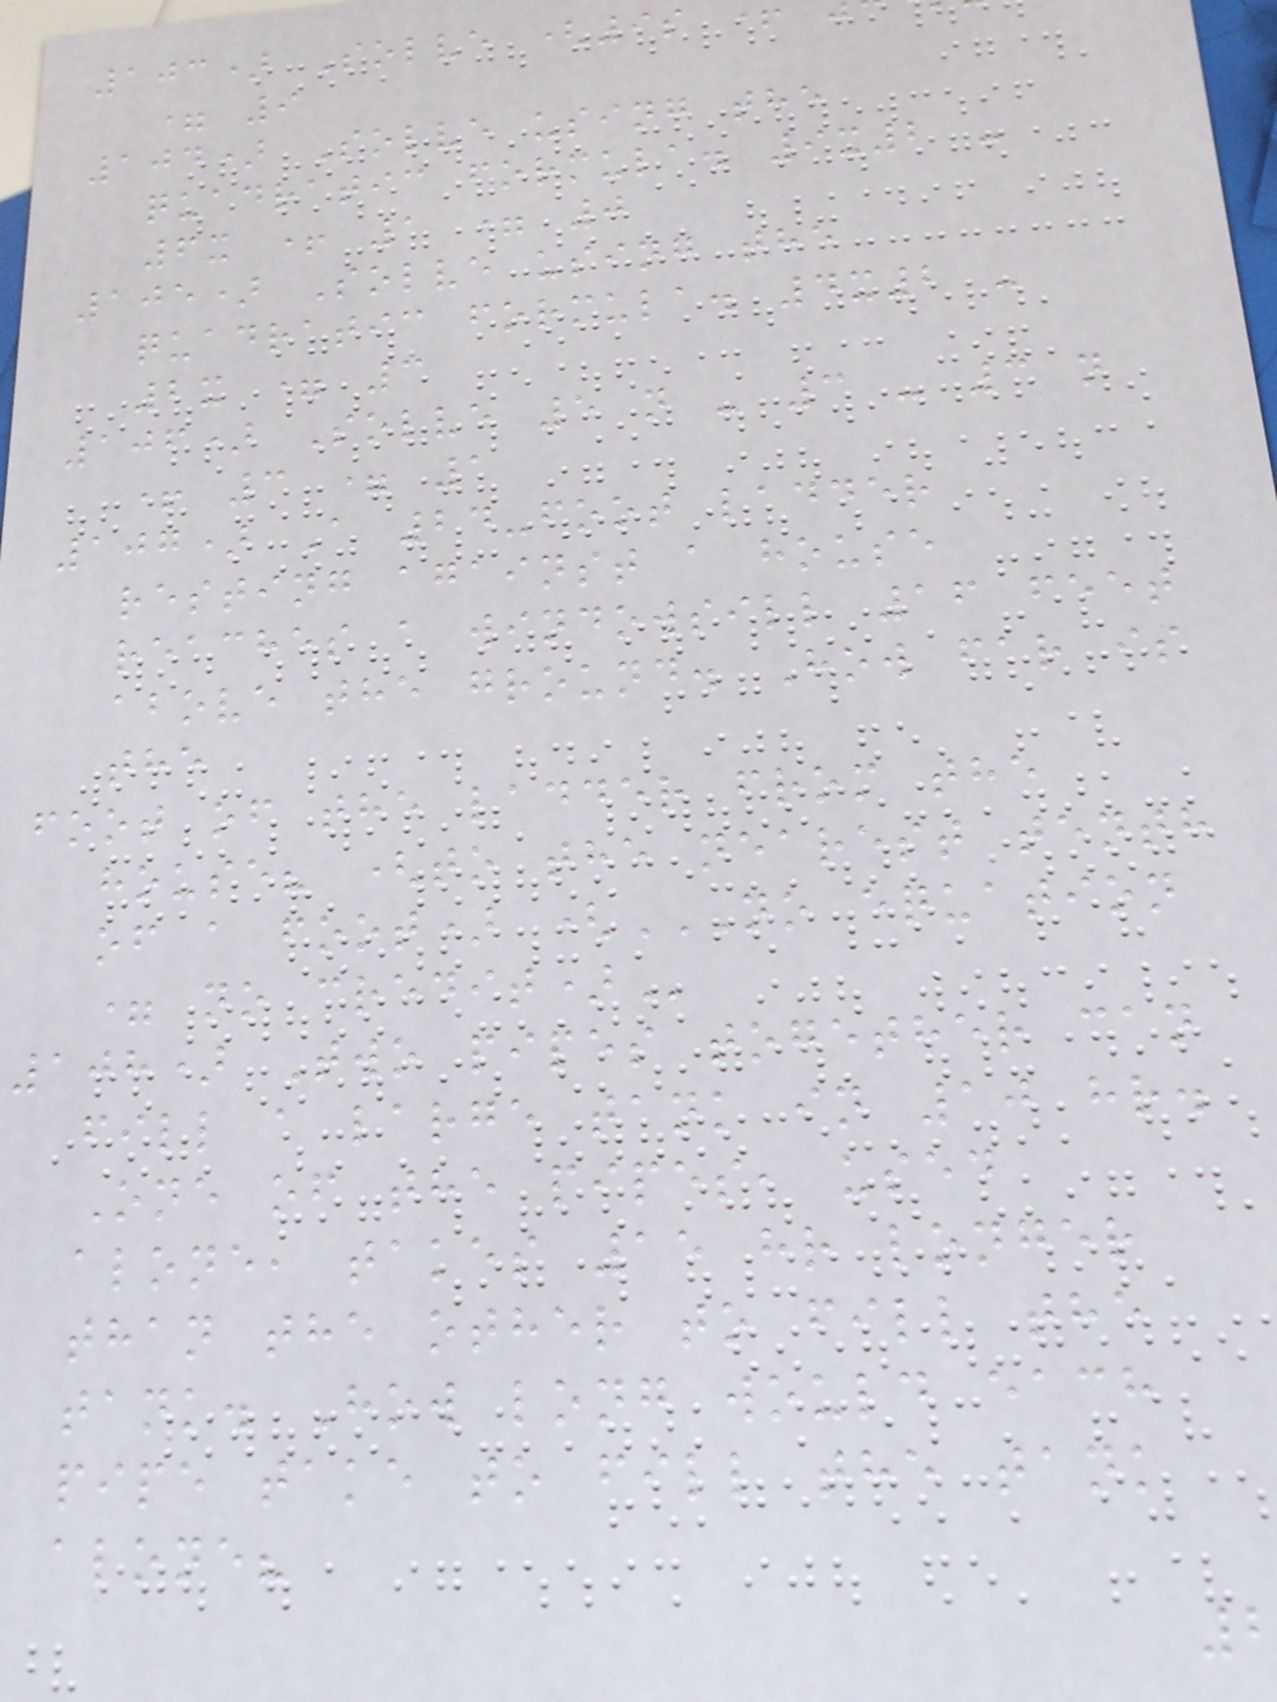103) Solve (9s
= 9
104) Solve using the
quadratic formula. 9x2 -
6x + 1 = 0
105) Solve using the
quadratic formula. 4x2 -
2x = 3
106) Solve 5 n - 3 - 3 n
+ 3 = 1
107) A 24-foot ladder
resting against a house
reaches a windowsill 16 feet
above the ground. How far is
the
foot of the ladder from the
house? (to the nearest tenth
of a foot) (NO EQUATION
= no
108) Two pipes together can
fill a large tank in 10 hr.
One of the pipes, used
alone, takes 15 hr longer
than the other to fill the
tank. How long would each
pipe take to fill the tank
alone?
